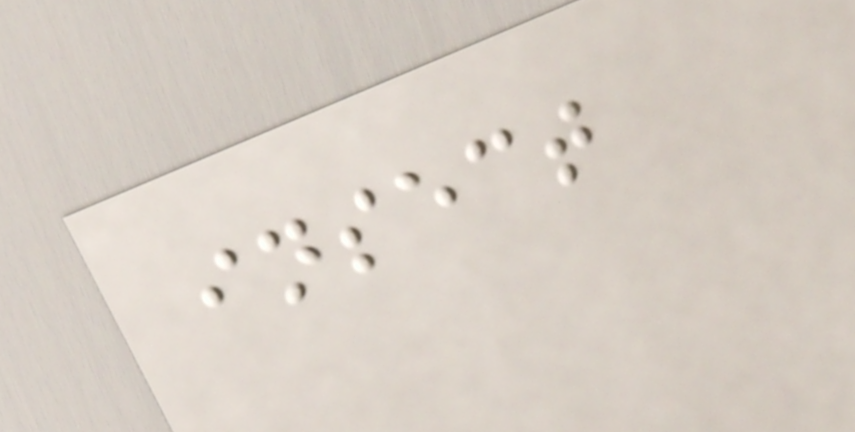insect
